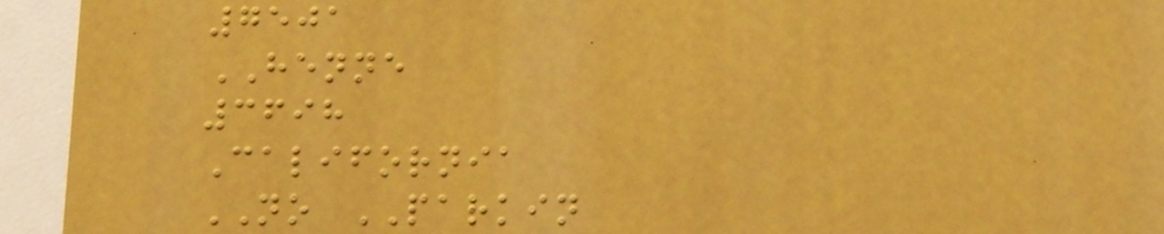7501
HENNE
3698
California
NO PARKIN
